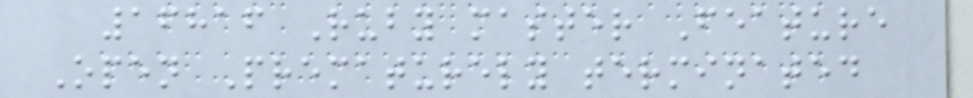16816 Ruby master Feature
Open Prematurely terminated
